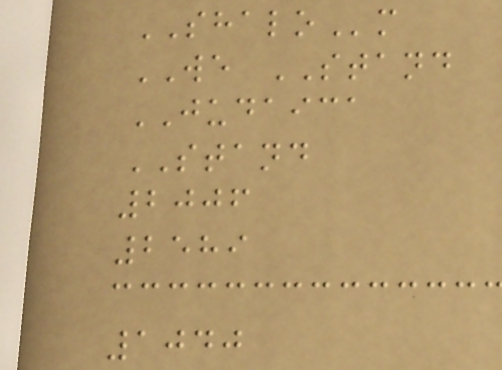SHALOm
WE STAND
JUDAICA
STAND
2006
2589
1040
